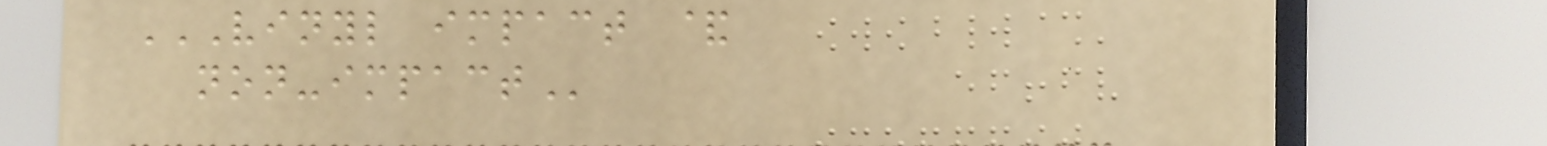VINYL IMPACT &
NON-IMPACT
